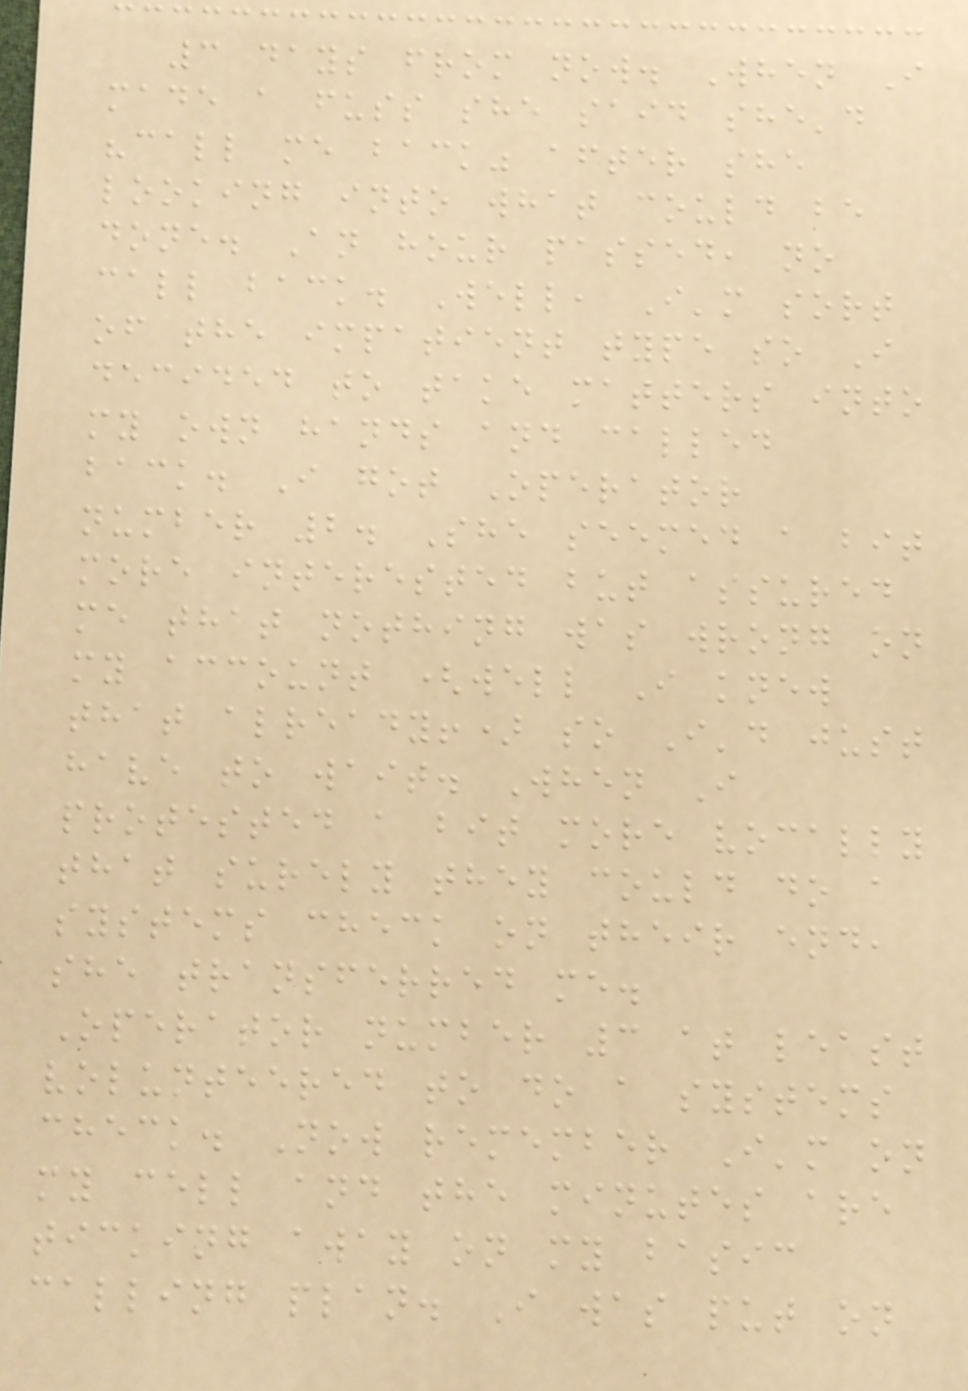3 days from now. When I
made a fuss she said she'd
"call me back" after she
looking into what could be
done. An hour passed, no
call back. Well, I'm sort
of the impatient type so I
decided to take matters into
my own hands and called
back. I got Operator
number 2. She seemed a bit
more interested but assured
me that nothing was wrong on
my account (well I knew
that already!) so I'd just
have to wait. When I
protested a bit more vocally
that surely they could do a
systems check on their end,
she transferred me.
Operator number 3 at least
volunteered to do a systems
check. Now remember I'm on
my cell and the minutes are
ticking away on my basic
calling plan. I was put on
